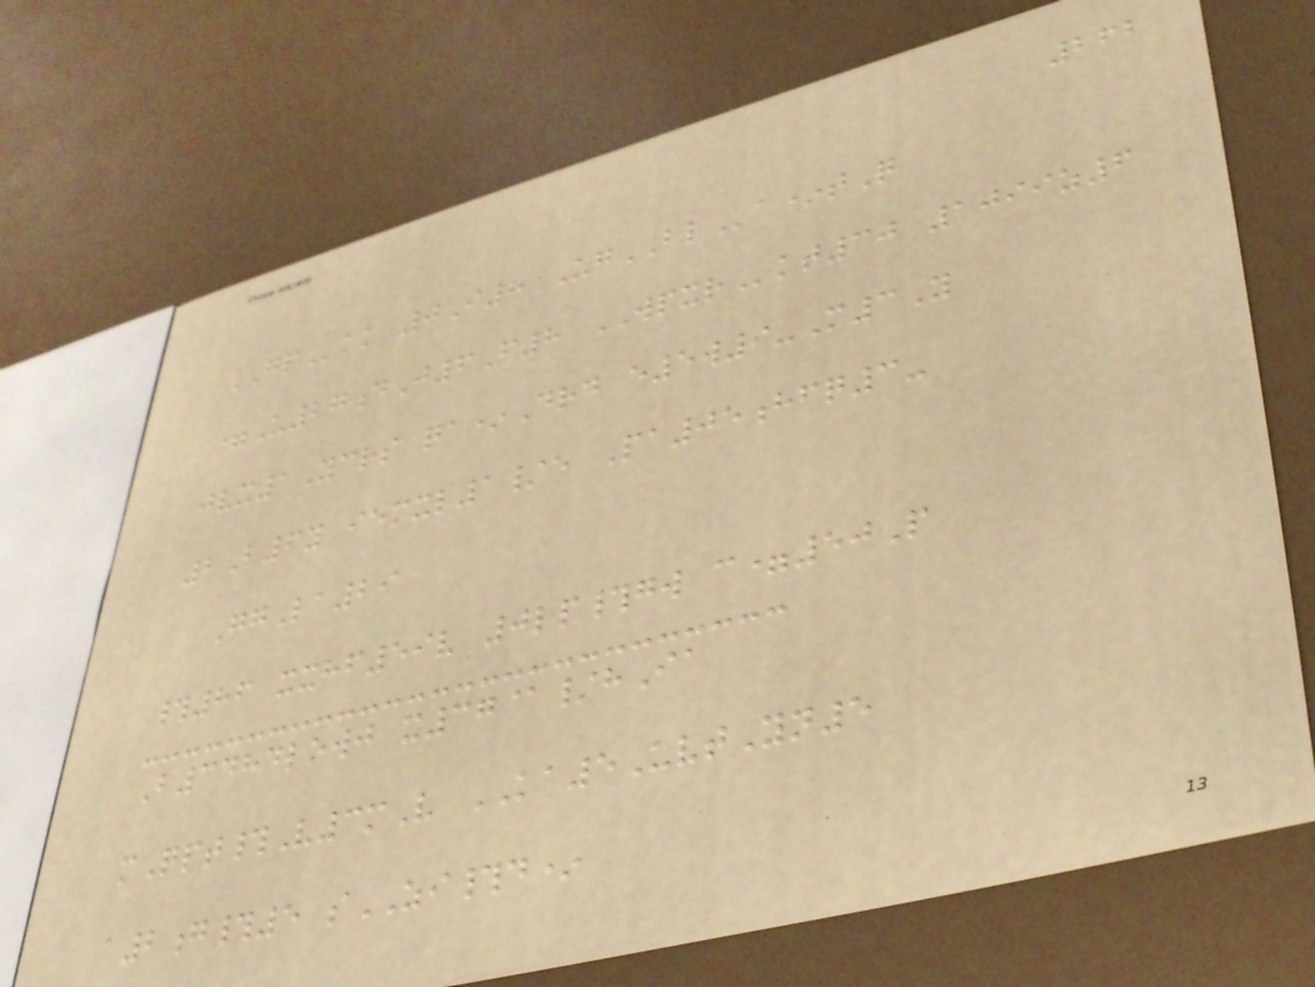262
GPkk 0I8 UgBLa*tQ
=U27dJ6F8 WPXRkt30 1099z6
jvx1Ycrs qa*Drd e5w9-M3Y
2B6y iemxl1/e Pa05hfq3-
GgLa29
#86 xxhf59v 0lp#gw c=50P
B3484lowj x37@/hIa
mQpt#V3mV KA5UvtYn5
a2g#5 sZI#d*
